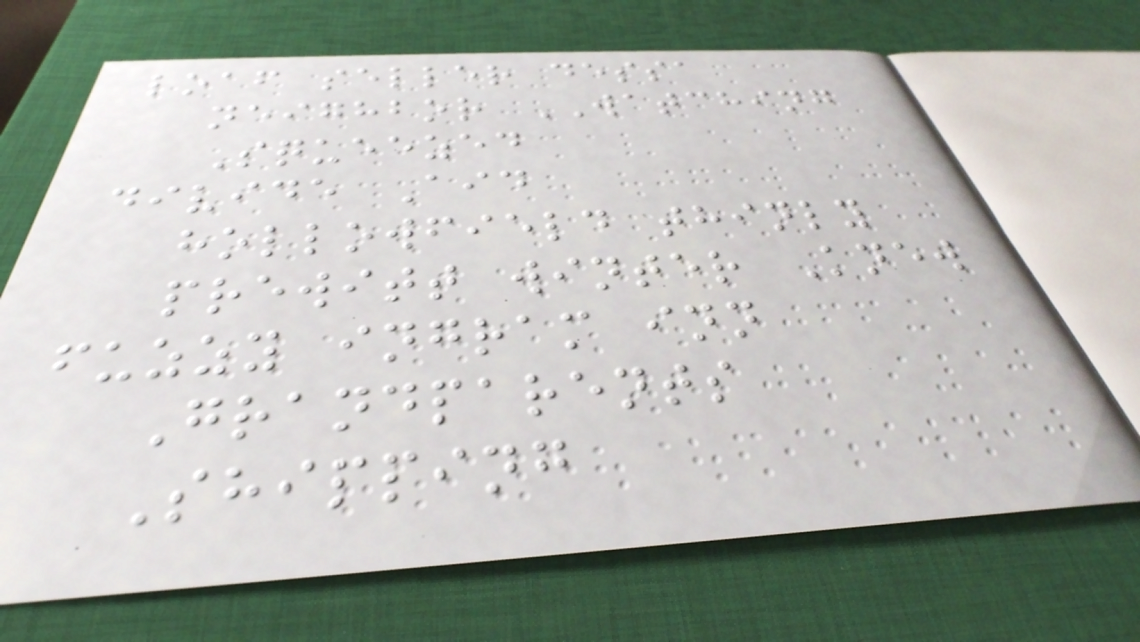loaf seller dessa
neighbor WATCHING
Squeezed
divide Aid
hollowfield thinly
prewitt winter Knew
fuzzy ingram inn
Grandparents
Shipping
